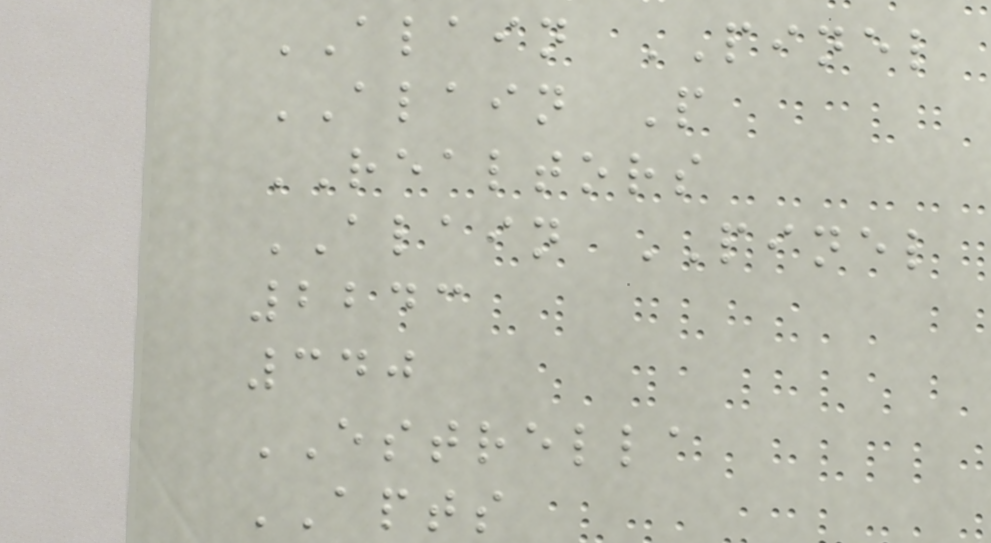ALAIN PINEL
ALAIN P
REALTORS
ALAIN PINEL
2243
340
ESTRELLA
APTS
